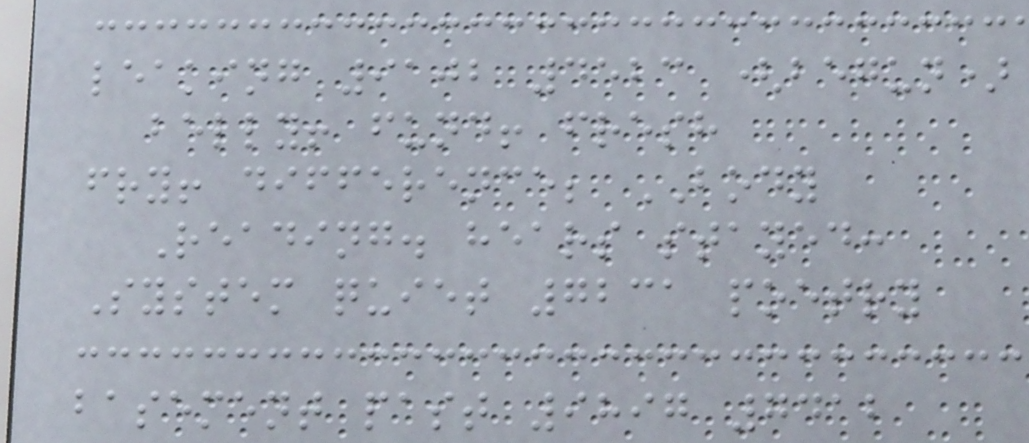leaking 9102 4523 (begun)
belly! fund! fresh
fry! difference; BODY
Reading. hears stayed:
System quiet 7231 poetry
basement past 9897 7412
